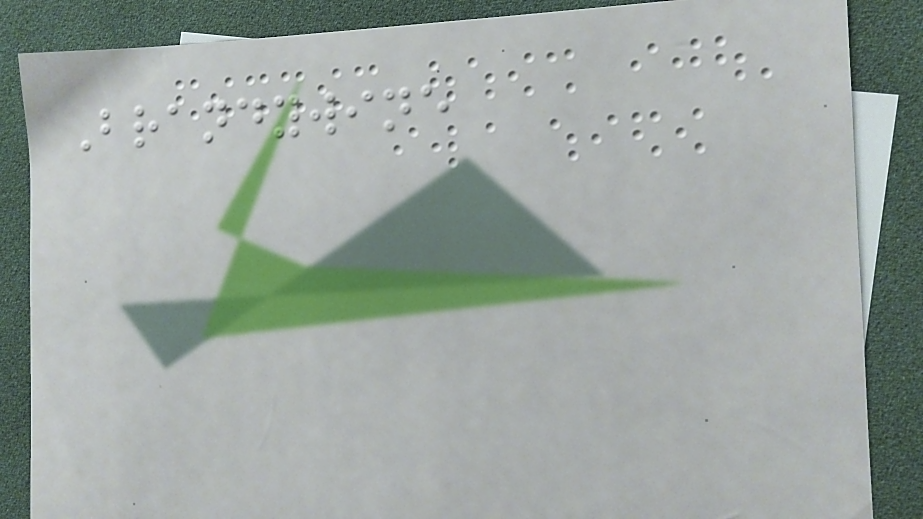Brandywine
